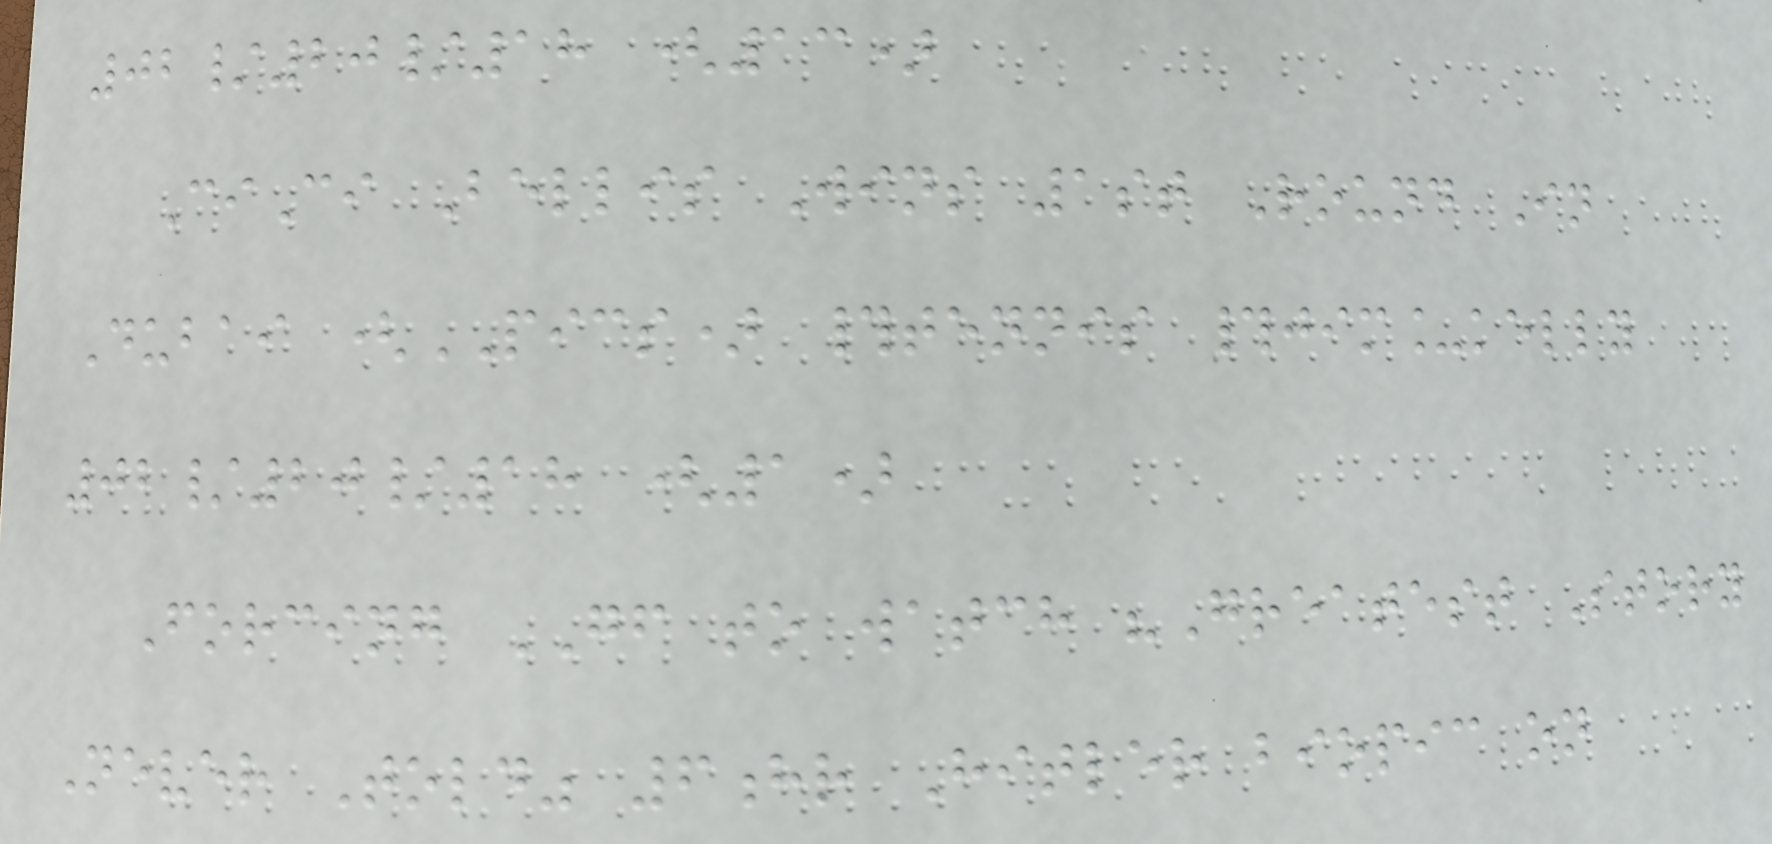02/20/18 (13)
CiCi Bellis Wins 1st Round In
Dubai (PICS) #tennis #jim_kelly
02/20/18 (1)
Forcing GF to watch "Greatest Story
Never Told" 6hr Hitler biopic on
